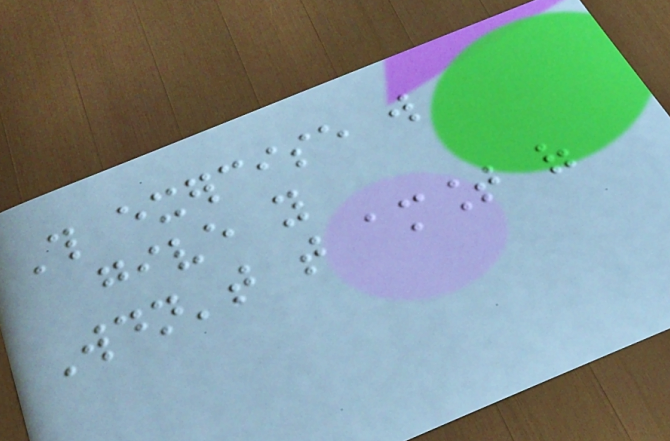This exercise will
give you
Wouldn't that amount of
